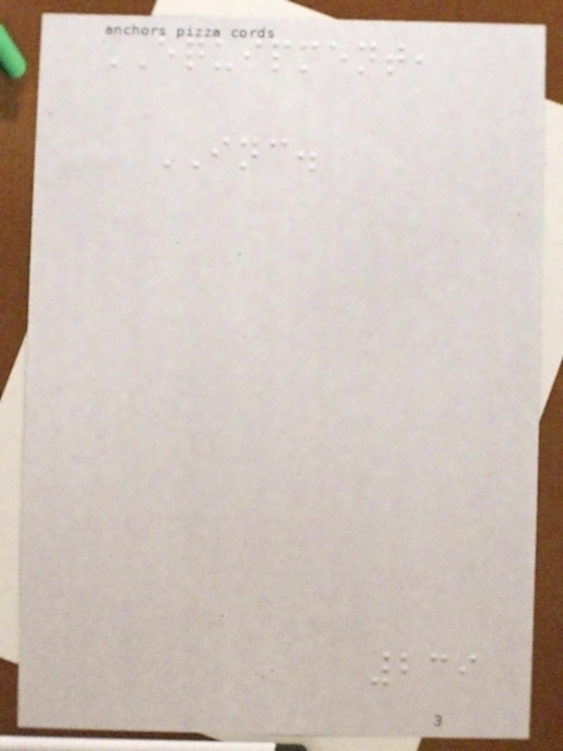EQUIPMENT,
INC.
239
